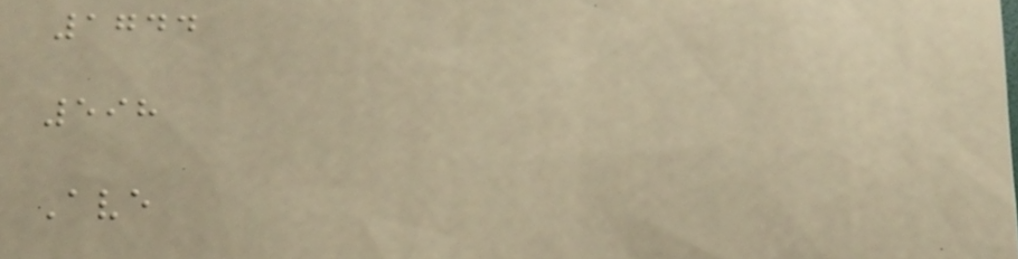1744
598
Ave
